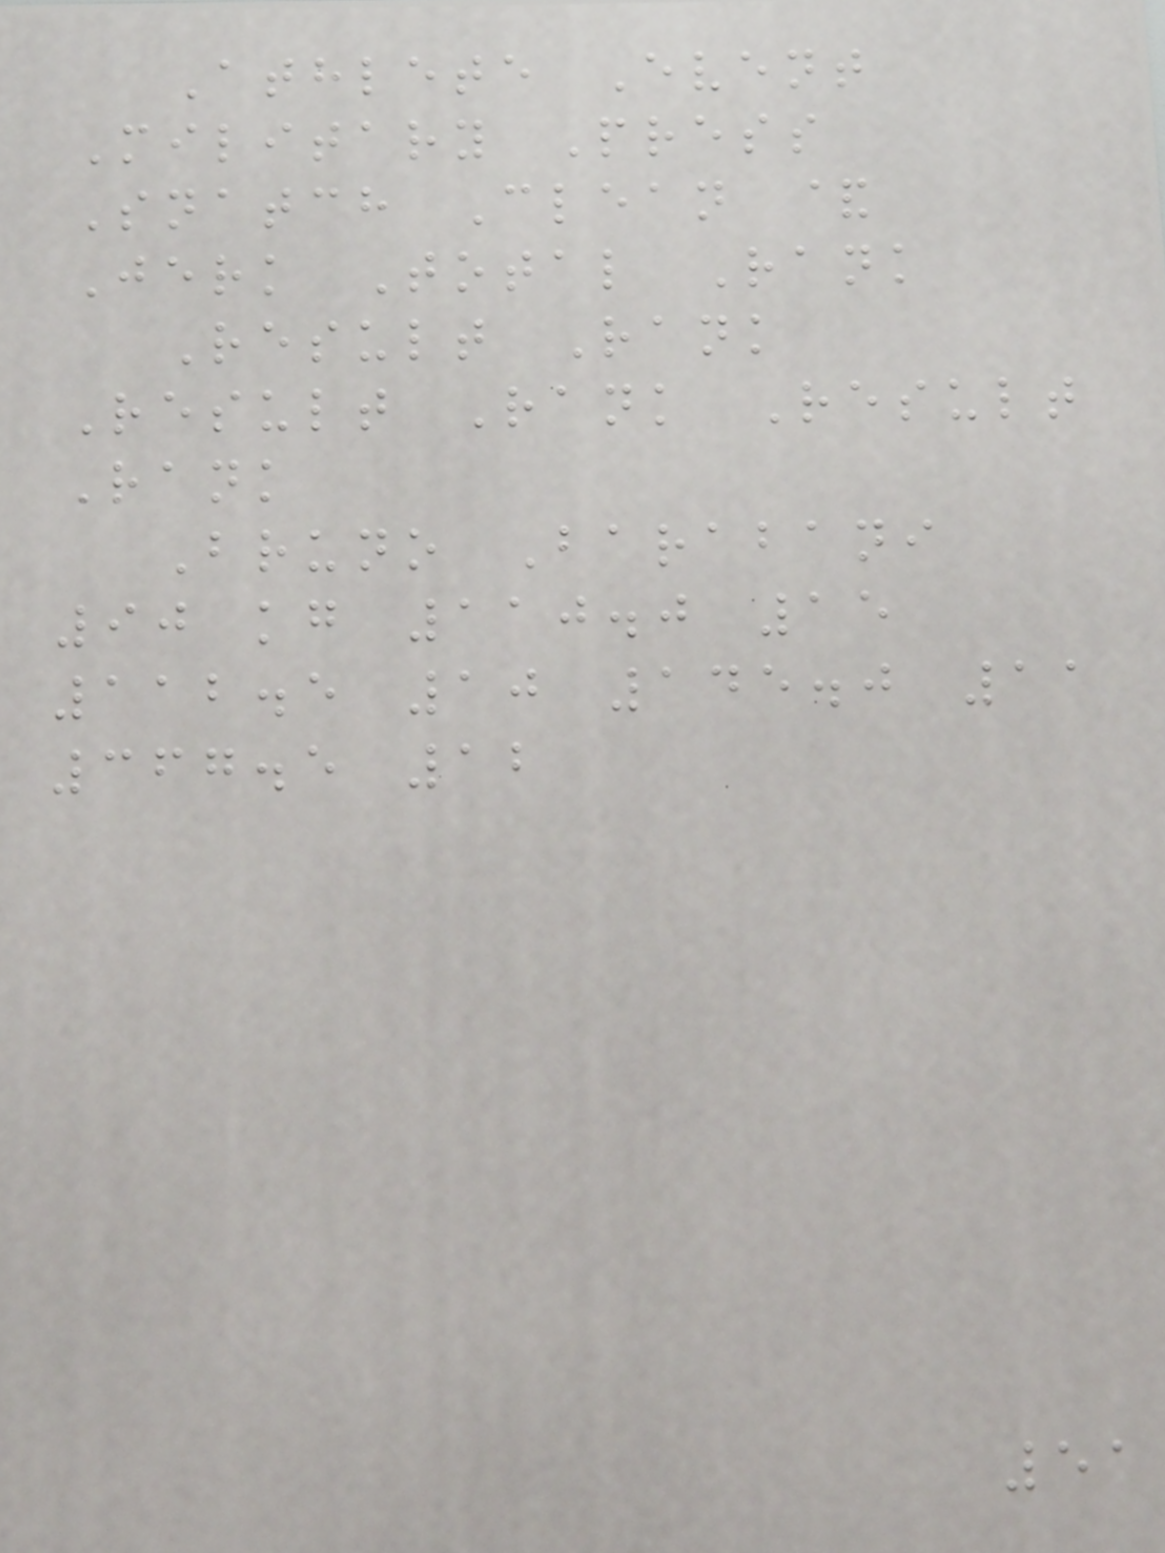Athlete Event
Military Press
Snatch Clean &
Jerk Total Rank
Result Rank
Result Rank Result
Rank
Bruno Barabani
90 kg 110.0 15
112.5 10 145.0 11
367.5 12
51
